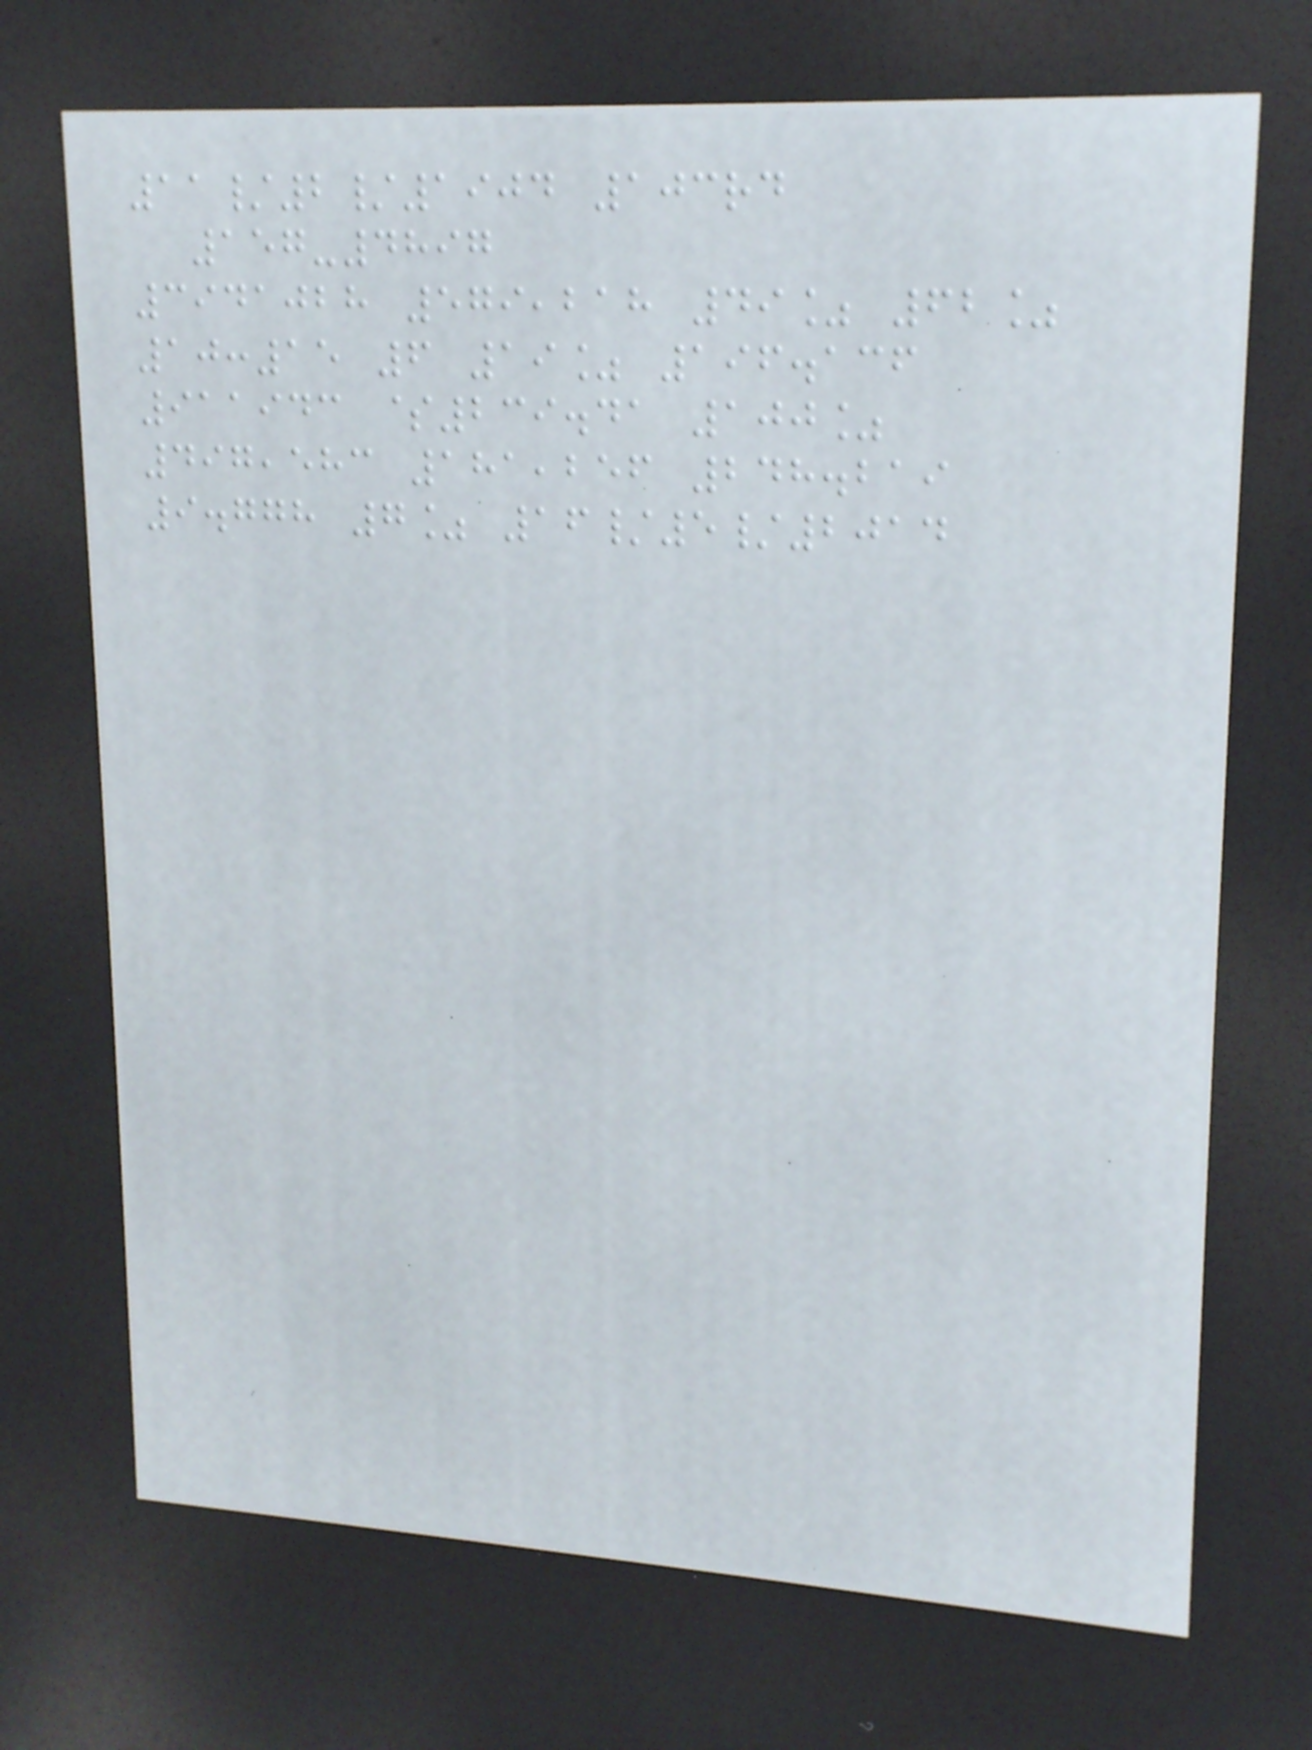11/2/1904 103rd
157-4897
3941028 579,218 49% 62%
10:15 6 19% 196.136
911943 $239.41 100%
497,583 181,256 248.219
9.778 7% 16/5/2014
